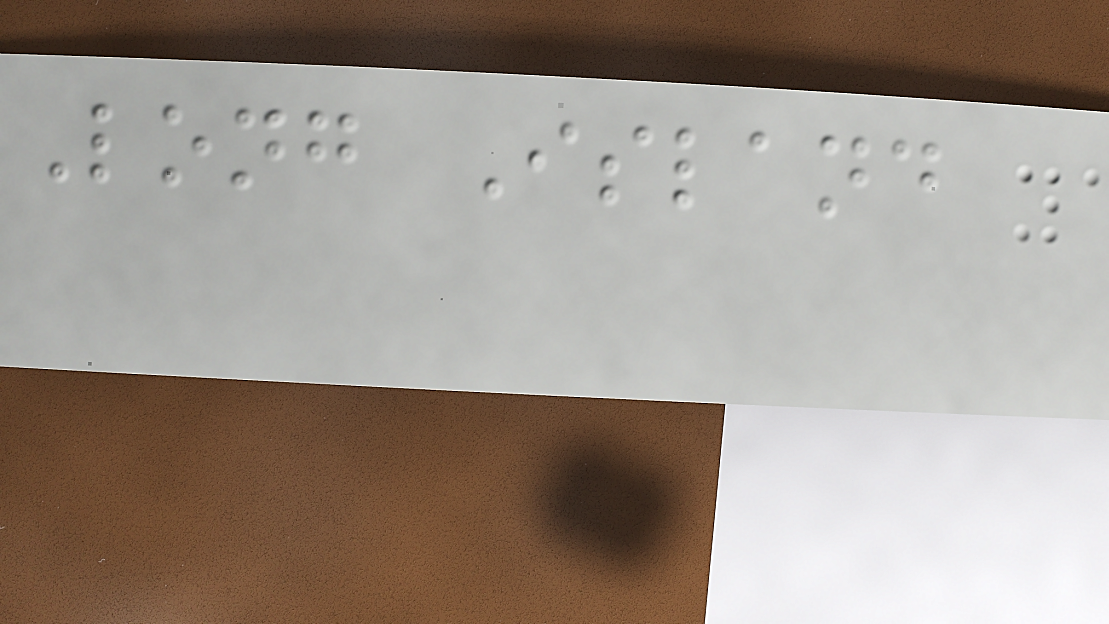Long Island
